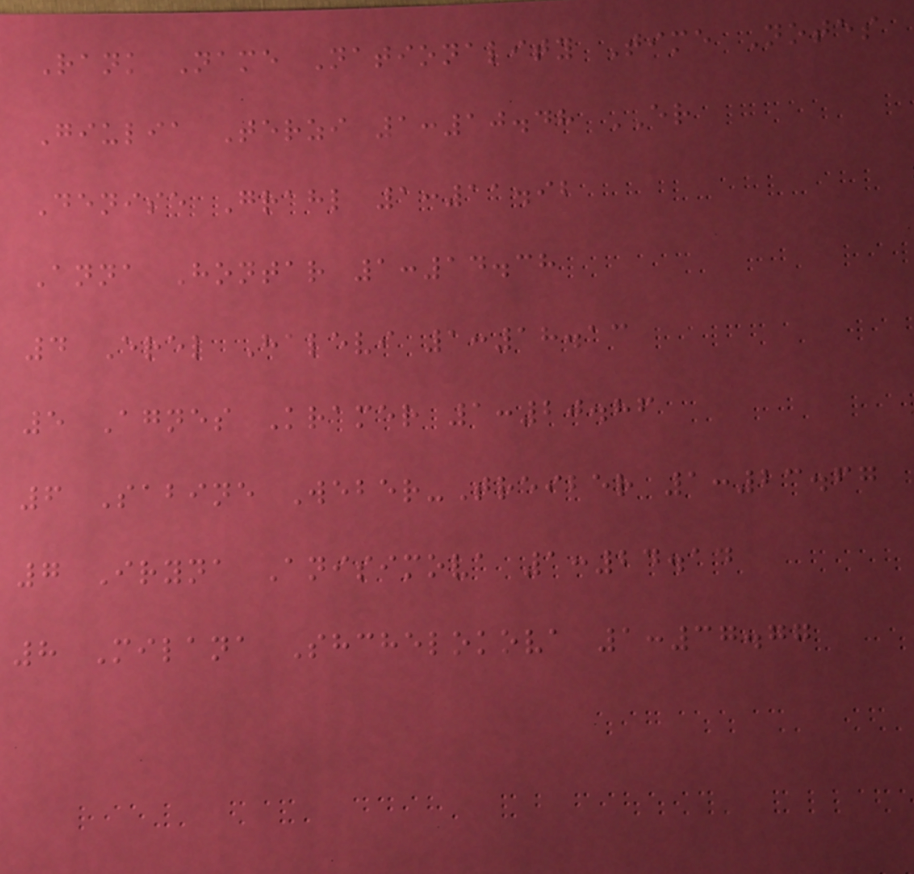Rank Name Nationality Time Notes
Giulia Terzi 1:10.48 ER
Denise Grahl 1:11.92
Anna Hontar 1:14.38
4 Erel Halevi 1:18.13
5 Agnes Kramer 1:20.86
6 Sabine Weber-Treiber 1:23.67
7 Iryna Anisimova 1:24.14
8 Milana Shchelokova 1:37.77
